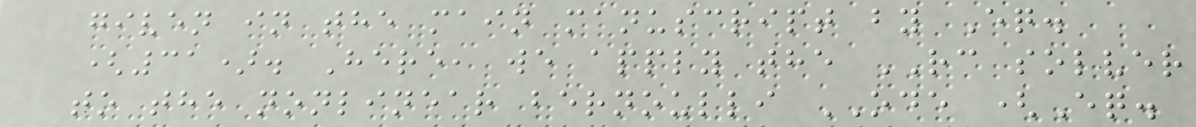given in the main manuscript by Eq.
(31). Here, we apply the RC solver
to the nonlinear bernoulli ODE (Eq.
